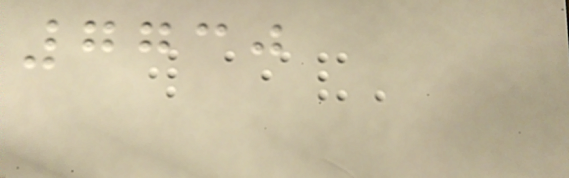7730
